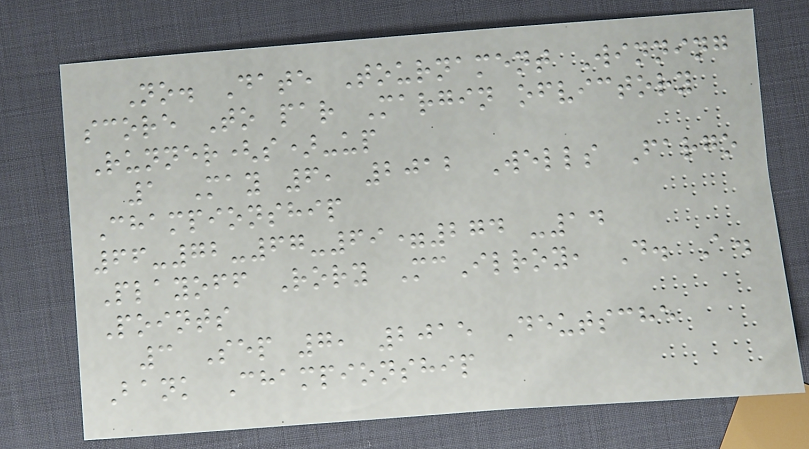No. Date Tournament Winning
score To par Margin ofvictory
Runner(s)-up
1 May 6, 2012 Wells Fargo
Championship
66-72-67-69=274 -14
Playoff Rory McIlroy, D. A.
Points
3 Sep 7, 2015 Deutsche
Bank Championship
